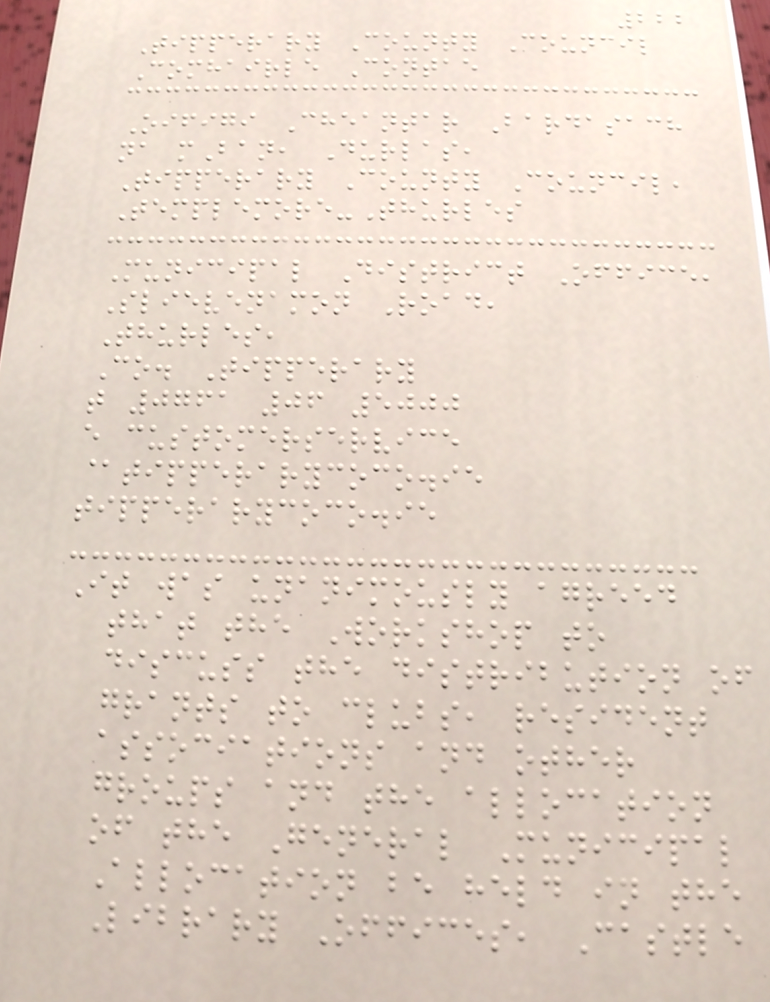222
Tipperary County Council
Comhairle Contae
Oifigi Cheantar Bardasach
na mBan, Durlas,
Tipperary County Council,
Templemore-Thurles
Municipal District Office,
Slievenamon Road,
Thurles,
Co. Tipperary
t 0761 06 5000
e customerservice
@tipperarycoco.ie
tipperarycoco.ie
It was unanimously agreed
that the Workshop to
discuss the distribution of
grants to clubs, resident
associations and other
groups and the allocation
of the General Municipal
Allocation be held in the
Library Offices, Castle
